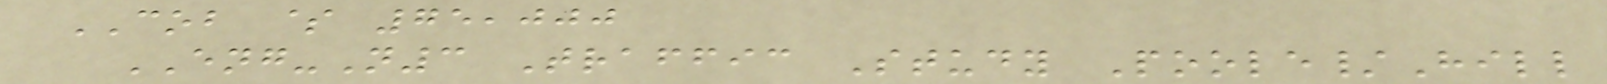COB $ 75,000
ENG-N3 Traffic Study Poole/Hill
